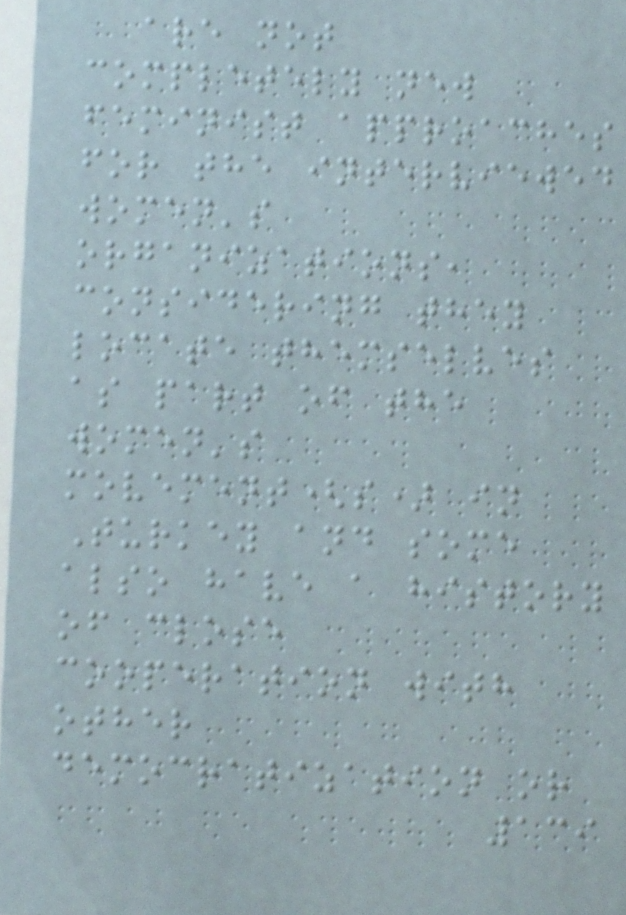are not
completely new
feminist approaches
for the interviewed
women's
organizations,
considering they
locate themselves
as part of the
women's
movement(s) in
Turkey and some
also have a history
of close
cooperation with
other
democratization or
139
